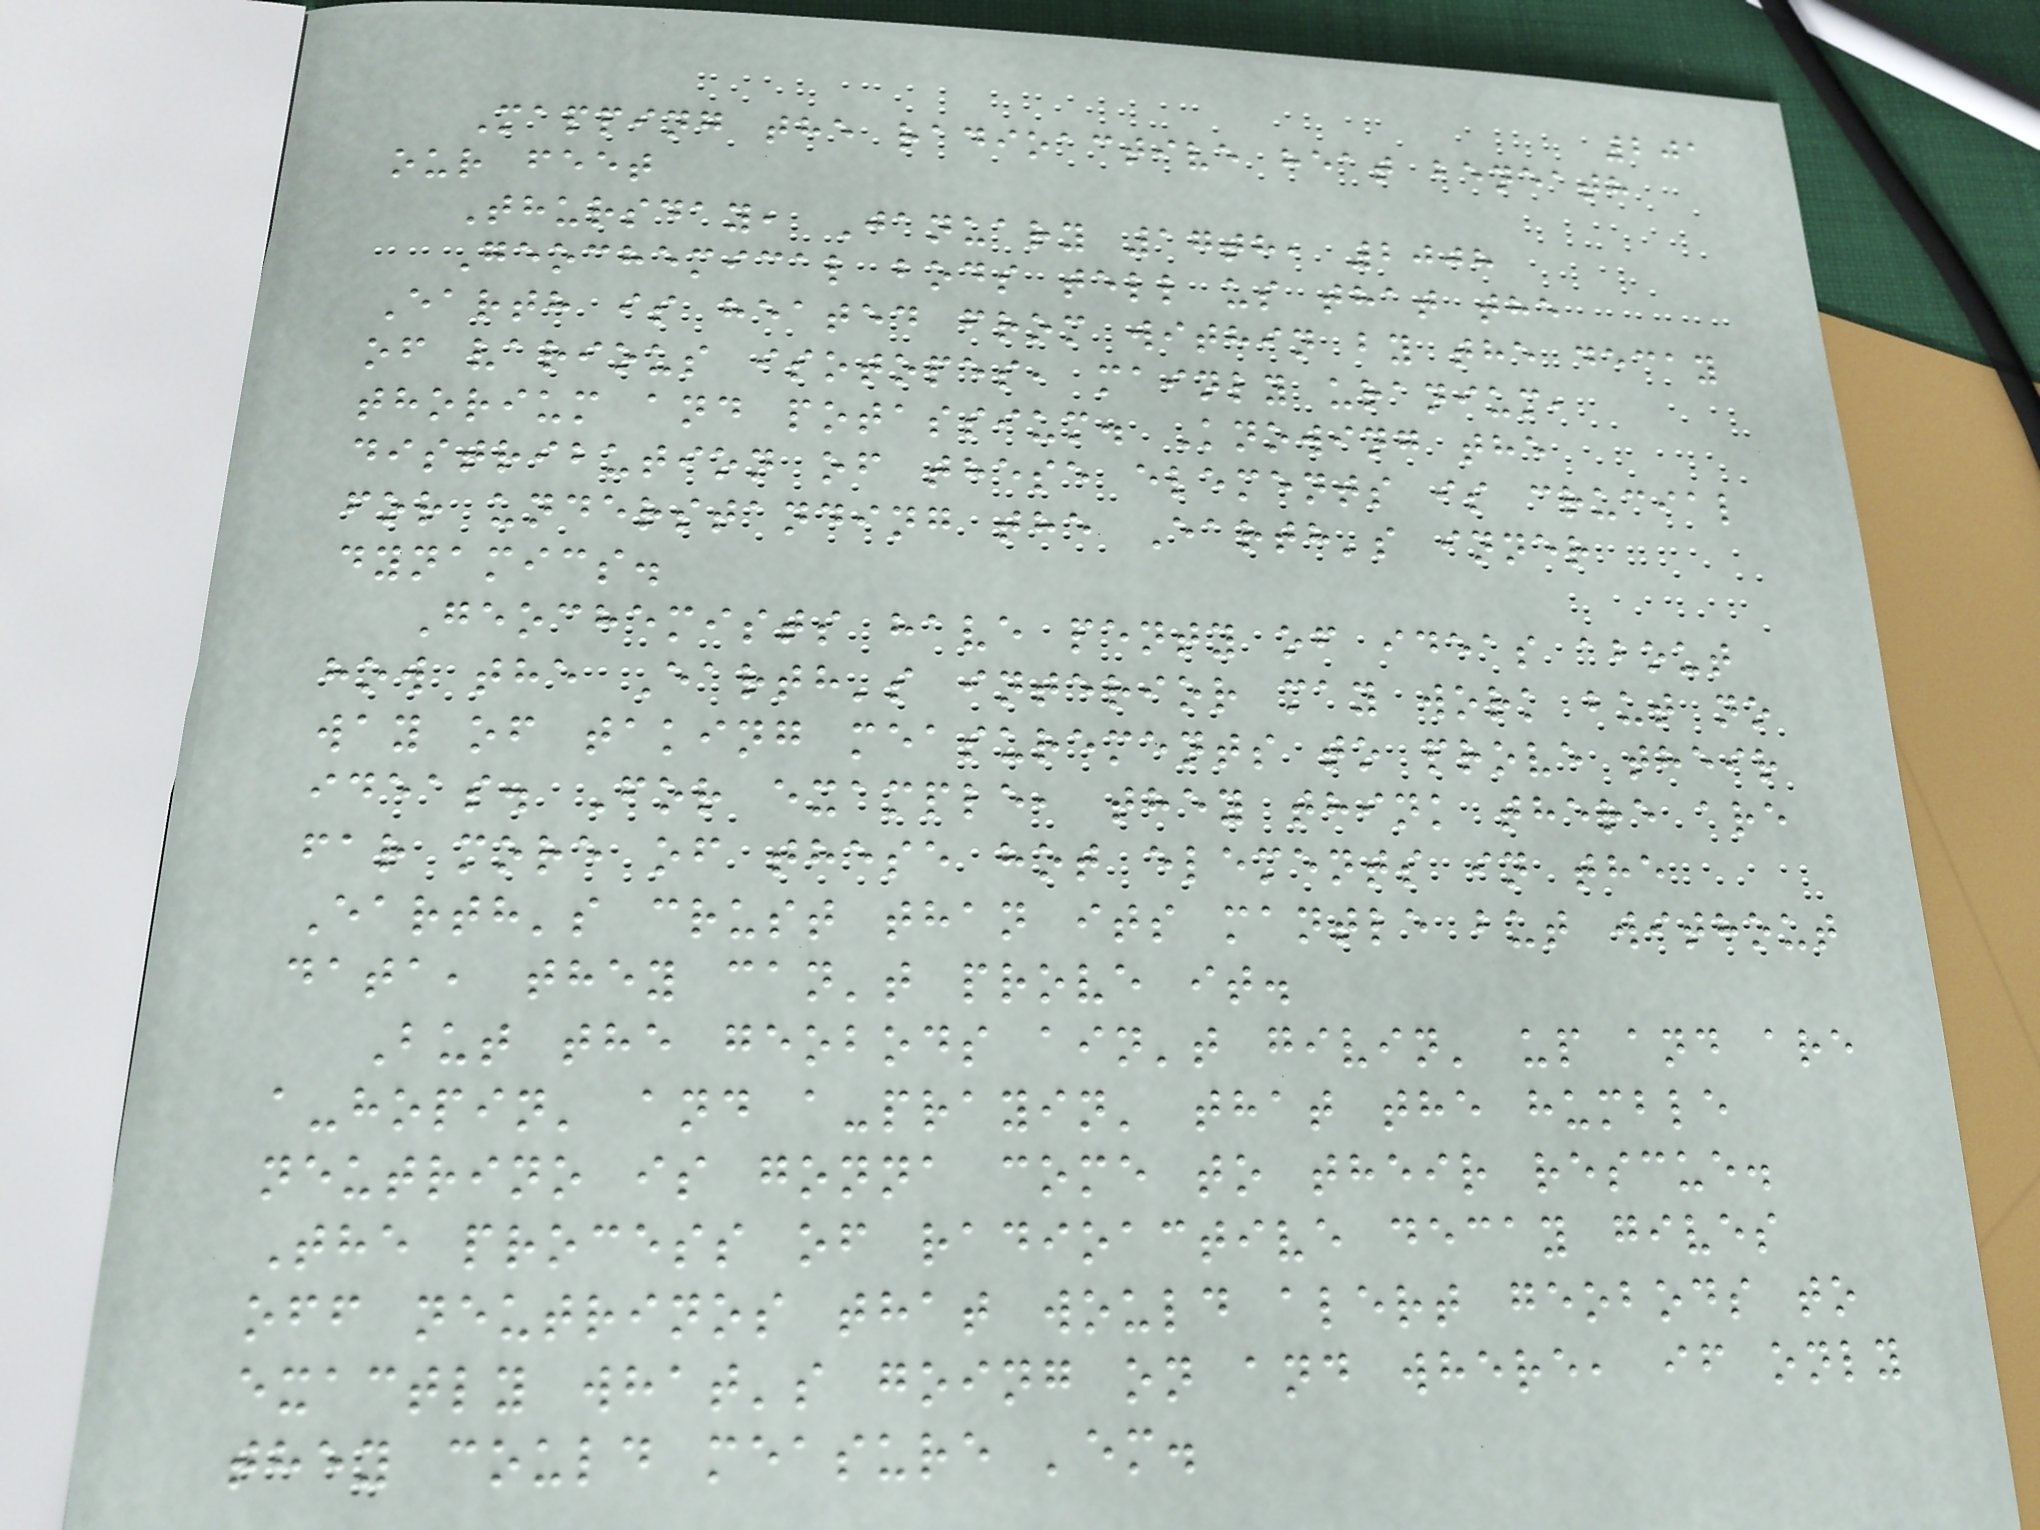201
Mapping the radioactive heat beneath
our feet
Thursday, January 17th, 2008
Geochemical bods tell us that the
Earth is heated from within by the decay
of various isotopes, mainly uranium,
thorium and potassium. Knowing the
distribution of these elements is crucial
for understanding the Earth's inner
dynamics.
Geochemists have penty of ideas about
how the Earth's interior may work but no
way of taking measurements to prove their
ideas. For example, they think there are
far more of these hot elements in the
Earth's crust than its mantle but without
data, they can't prove it.
But the geobods ain't givin' up and are
a-hopin' and a-prayin' that the humble
neutrino is gonna come to their rescue.
The process of radioactive decay gives
off neutrinos that would alert geobods to
exactly what's going on and where, if only
they could measure 'em.
